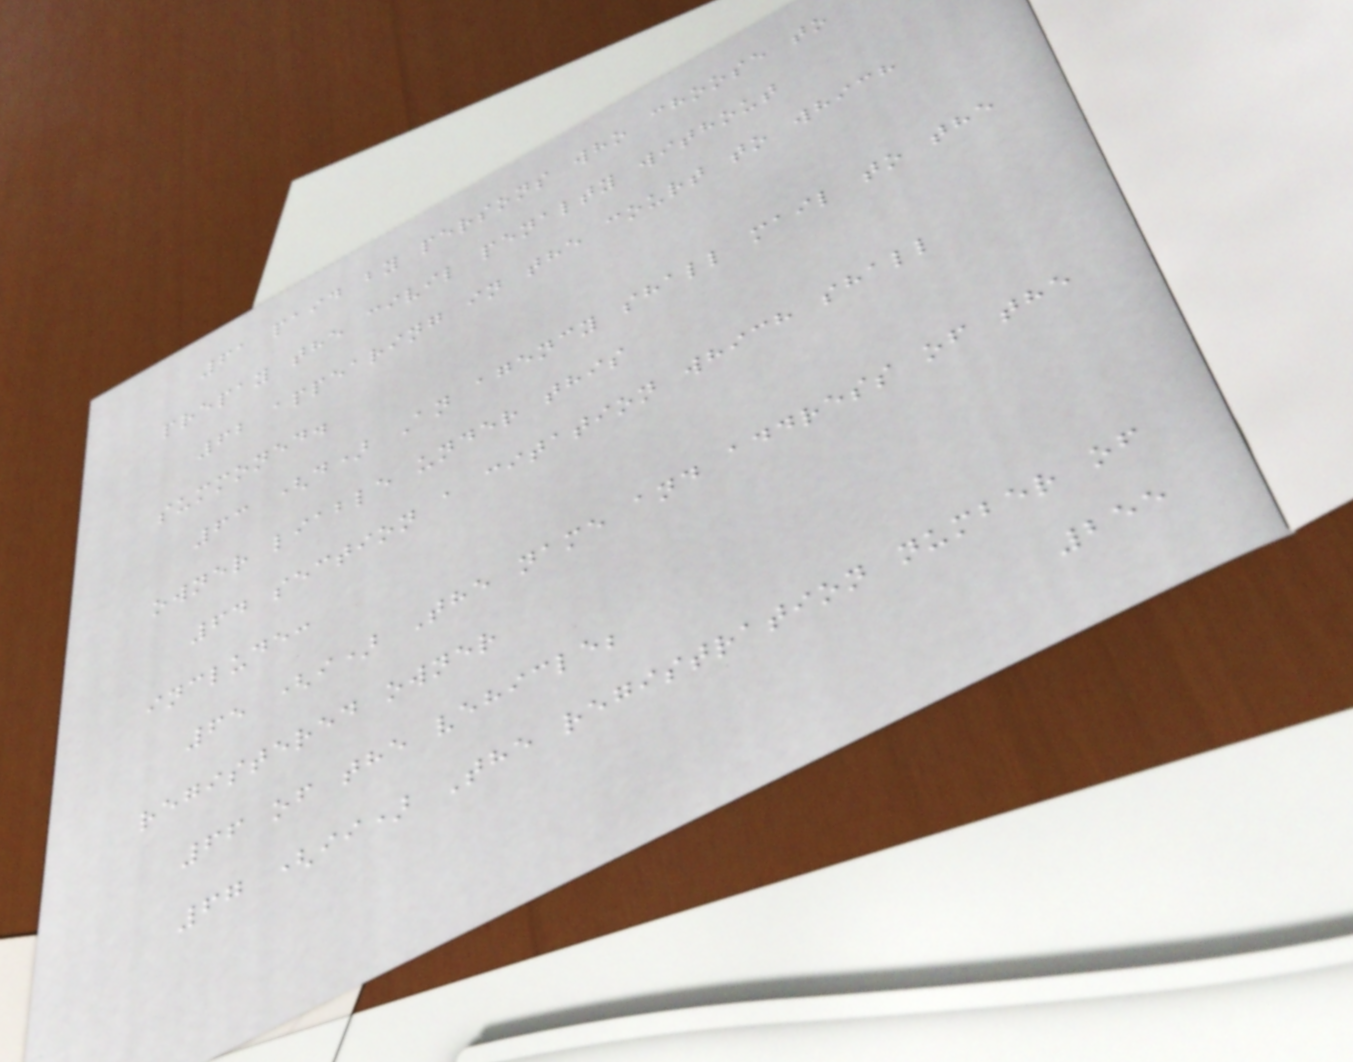61 paid by persons who choose to
prepay the civil penalty without
62 appearing in the court to which
summoned.
63 (d) An agency shall mail to the
owner liable under this
64 section a citation which shall
include:
65 (i) The name and address of the
registered owner
66 of the vehicle;
67 (ii) The registration number of
255
